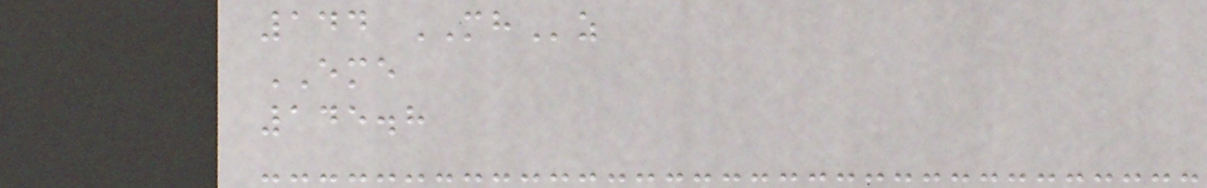144 MHz
EME
145.8
